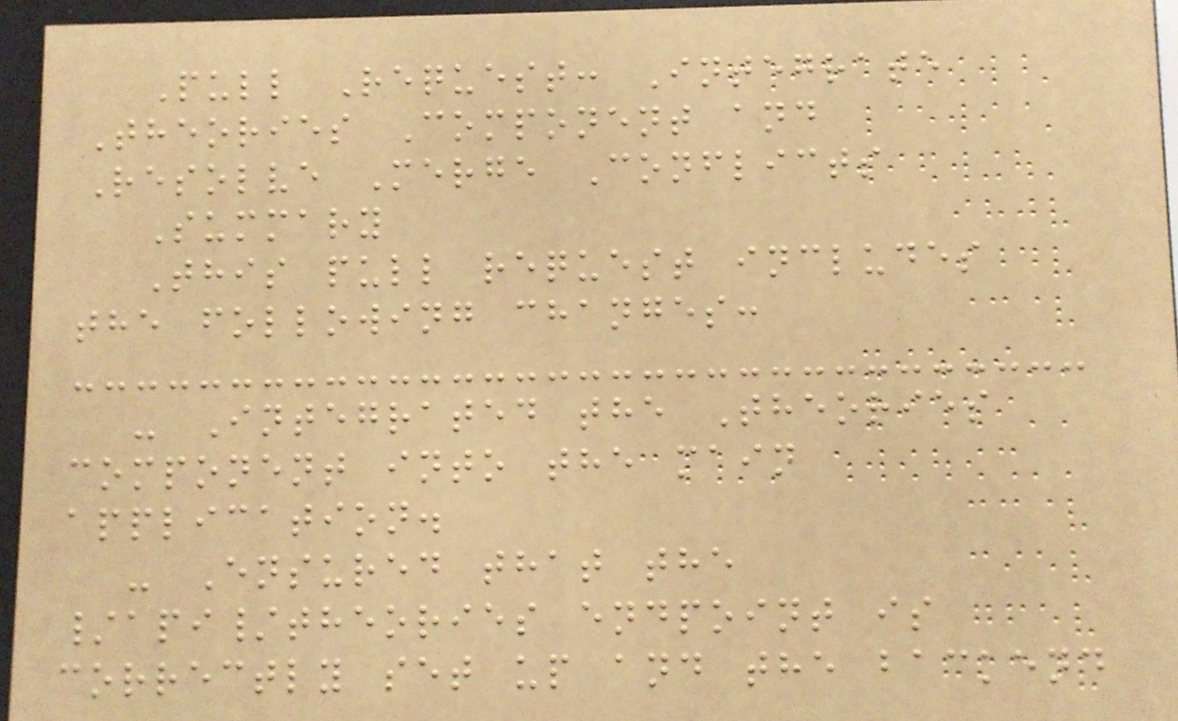Pull Request: Integrate
Theories Component and
Resolve Merge Conflicts
Summary
This pull request includes
the following changes:
- Integrated the Theories
component into the main
application.
- Ensured that the
/api/theories endpoint is
correctly set up and the backend
